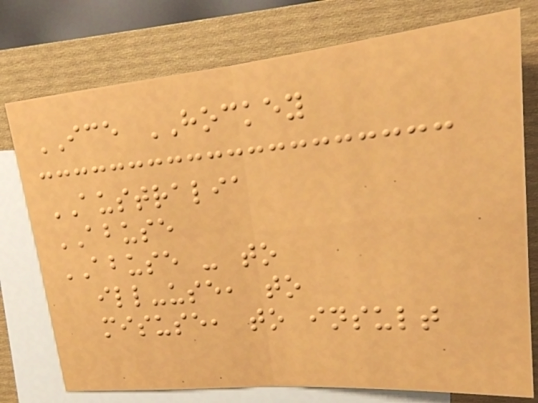ICE HOCKEY
AUSTRALIA
ABUSE
ABUSE - to
ill-use, to
misuse, to insult
